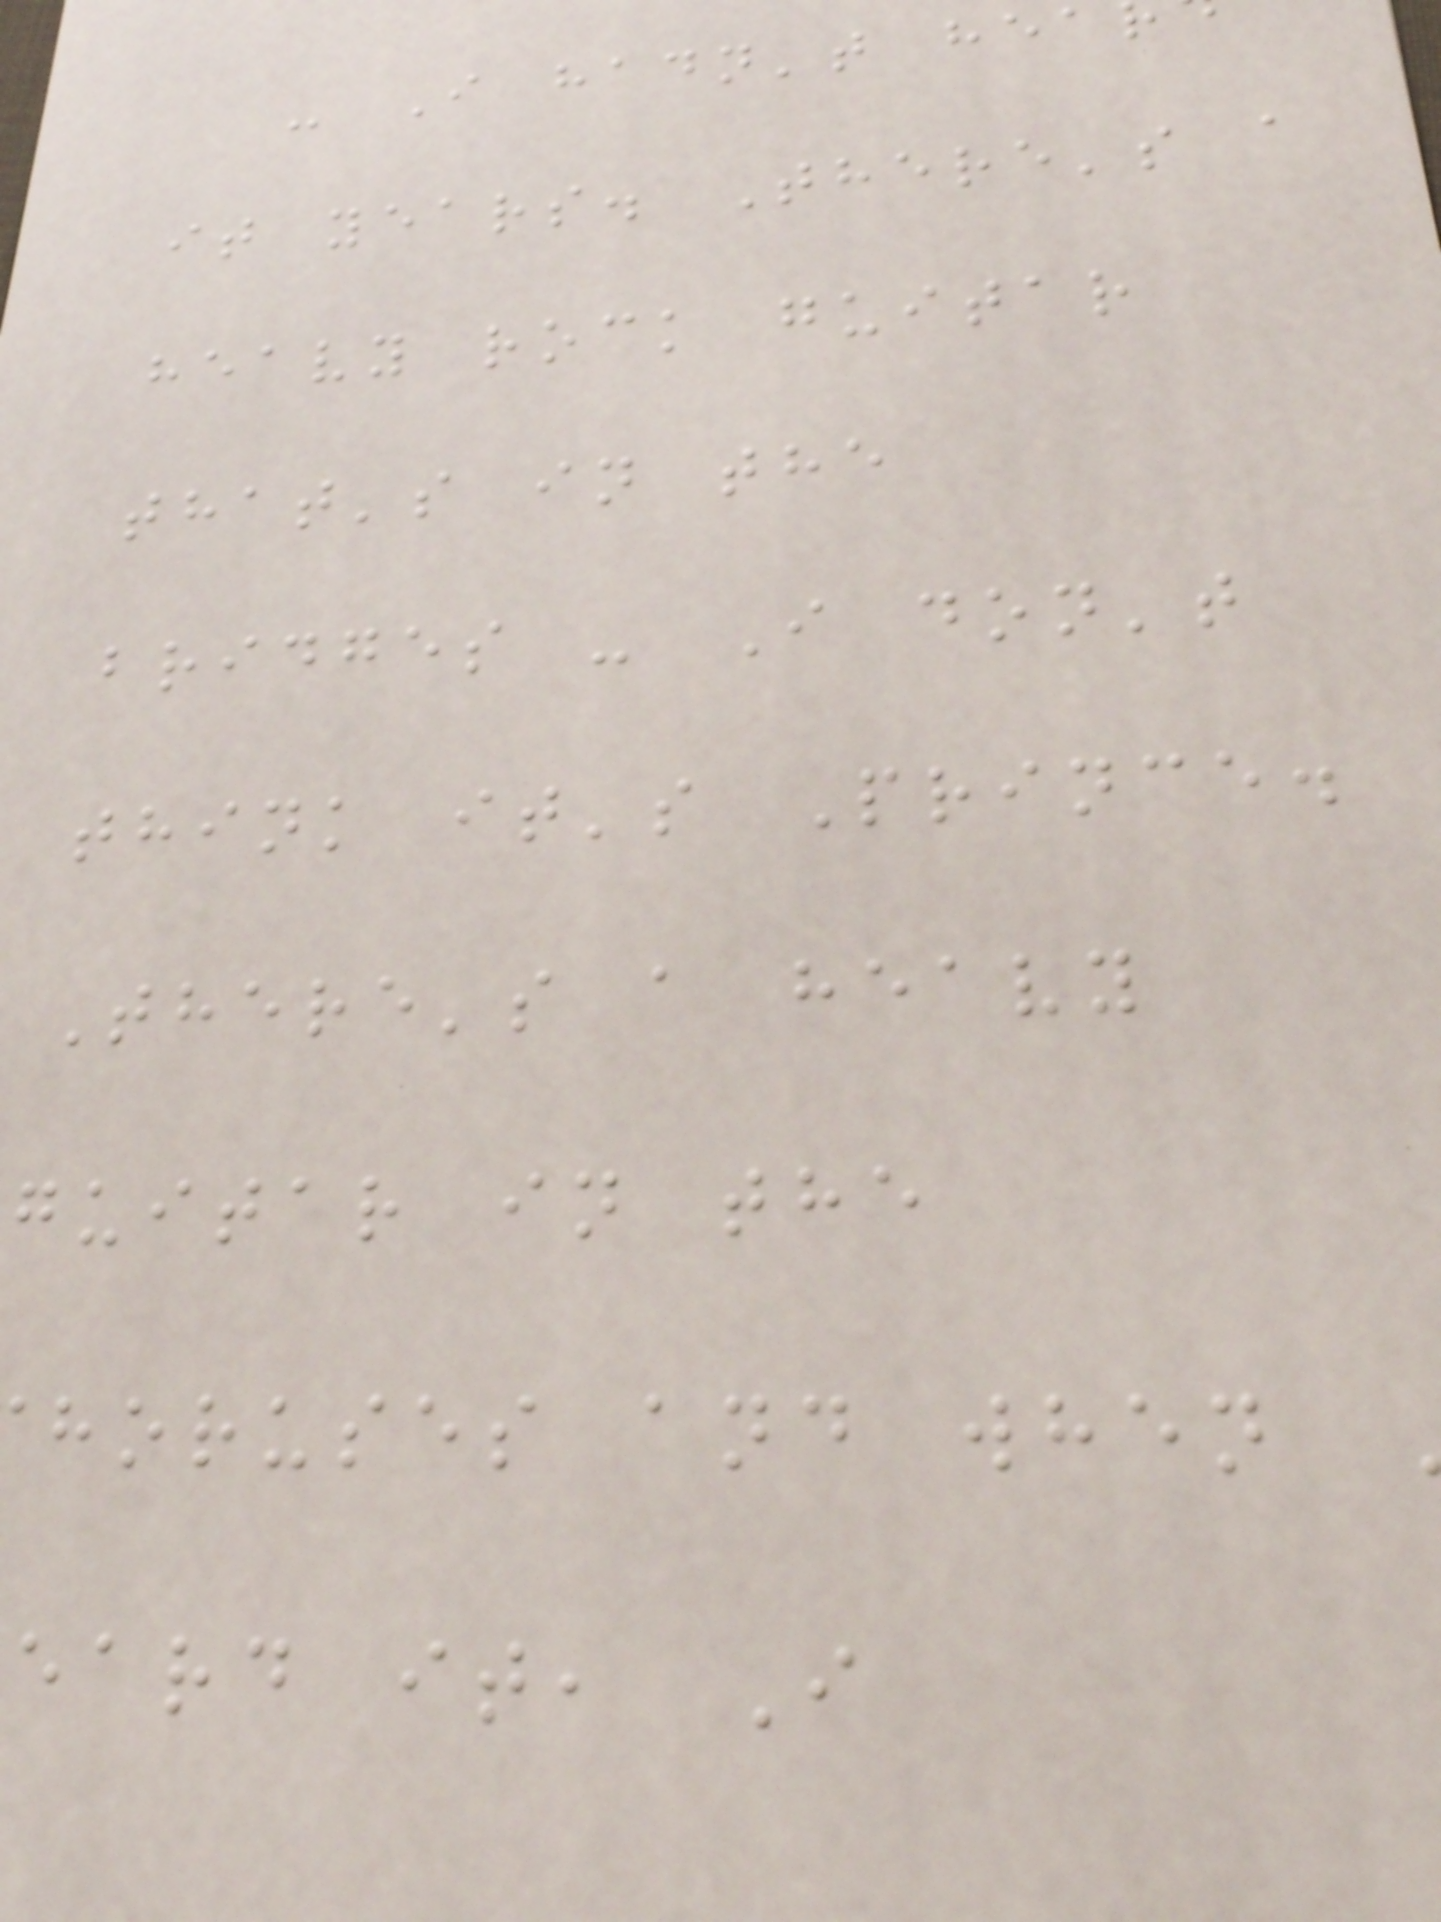- I hadn't hea
it years. There's a
heavy rock guitar
that's in the
bridges - I don't
think it's Prince.
There's a heavy
guitar in the
horuses and when
eard it, I
